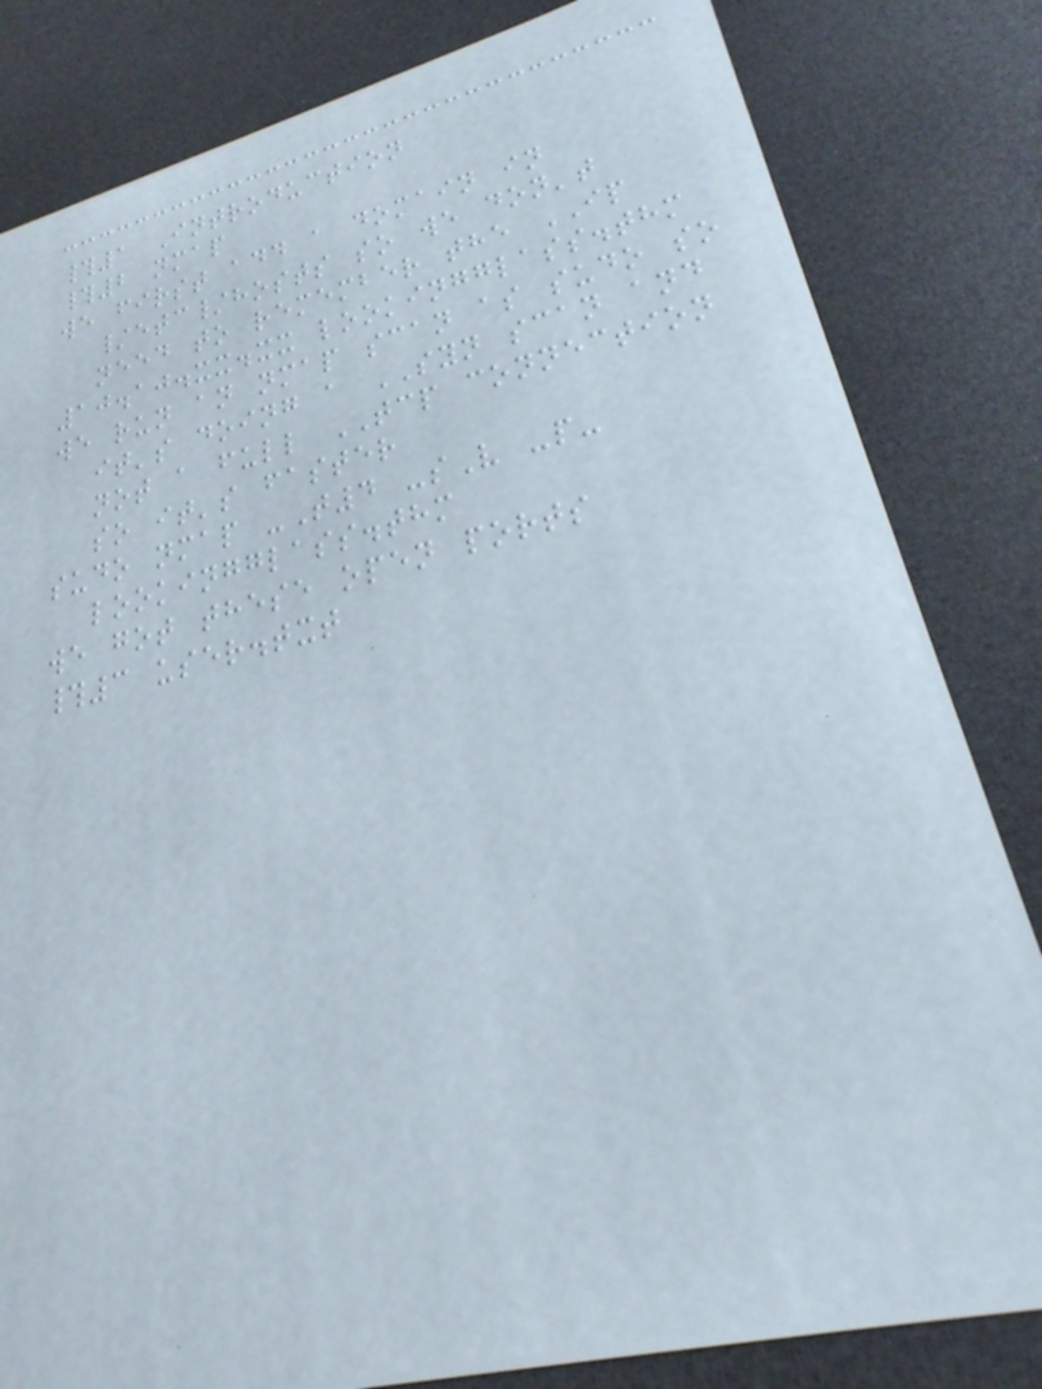#1 Introduction
#2 nmap
we first add a domain in
/etc/hosts so we don't
need to remember the IP
10.10.xx.xx lookingglass.thm
we run an nmap scan as sudo so
it's doing a SYN scan and
not a full TCP connection
so it's faster
sudo nmap -T4 -sV -p-
lookingglass.thm
we got these open ports
#3 user.txt
